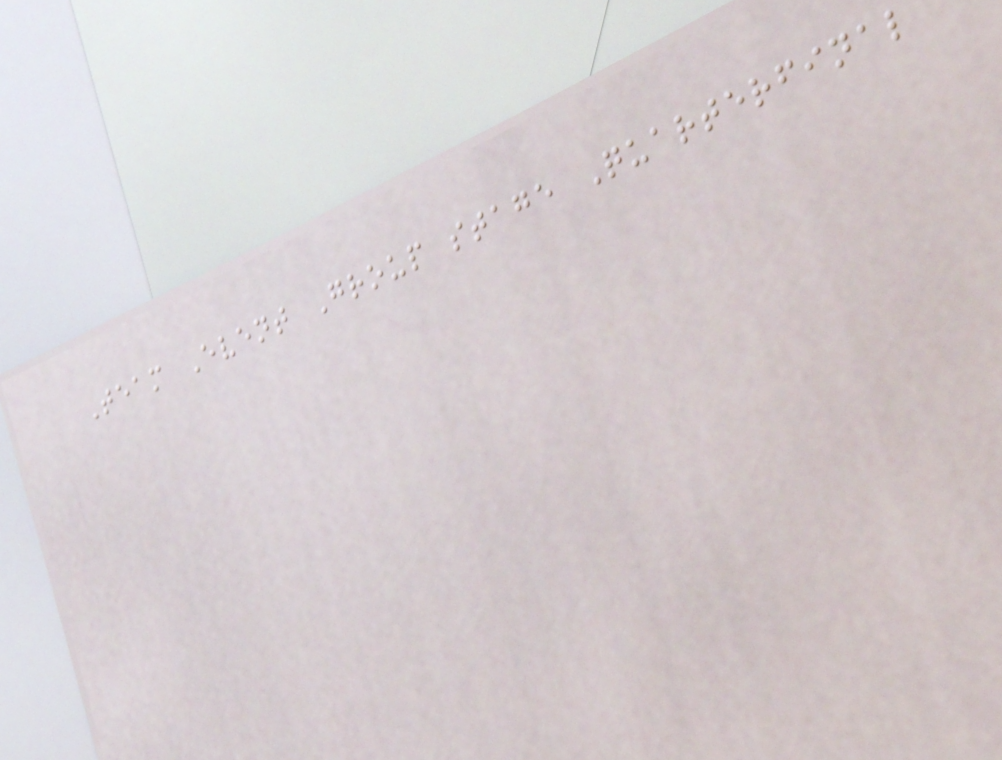Team Event Group stage Quarterfinal
